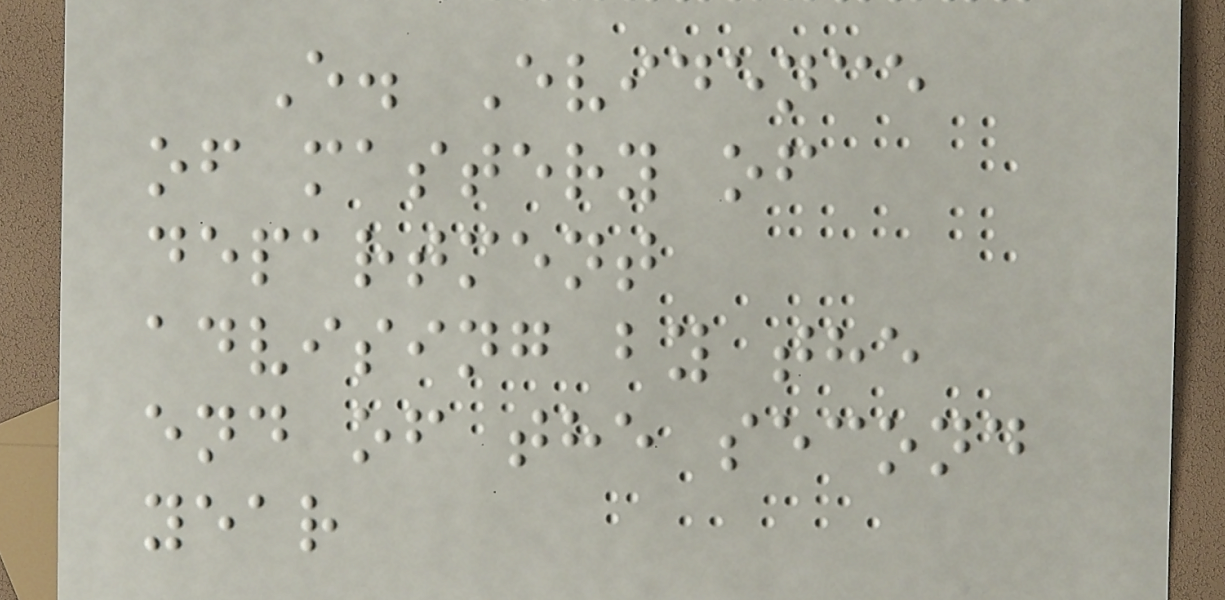E. Evidence
of mastery of
department
advising by the
end of the second
year
